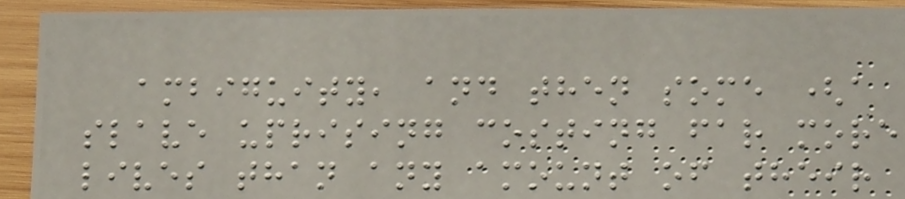ambiguity, and then some (a
slave uprising costing far more
lives than any amount of their
